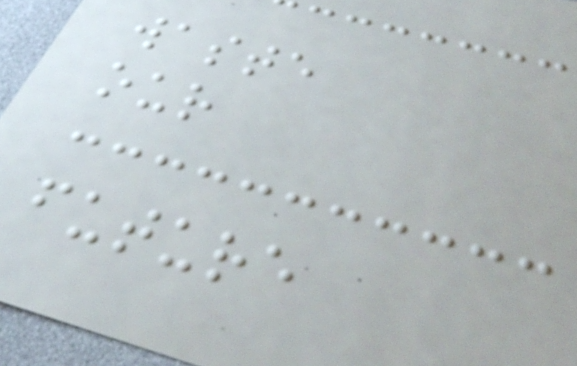waste
our
future
